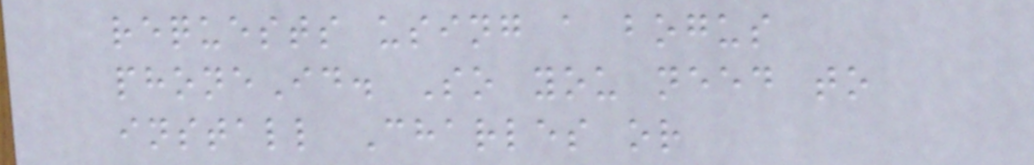requests using a bogus
phoneId. So you need to
install Charles or
